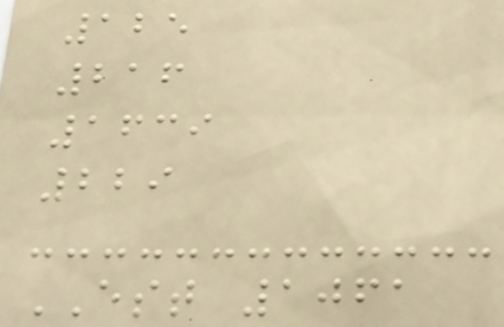125
216
1639
229
EST 1061
